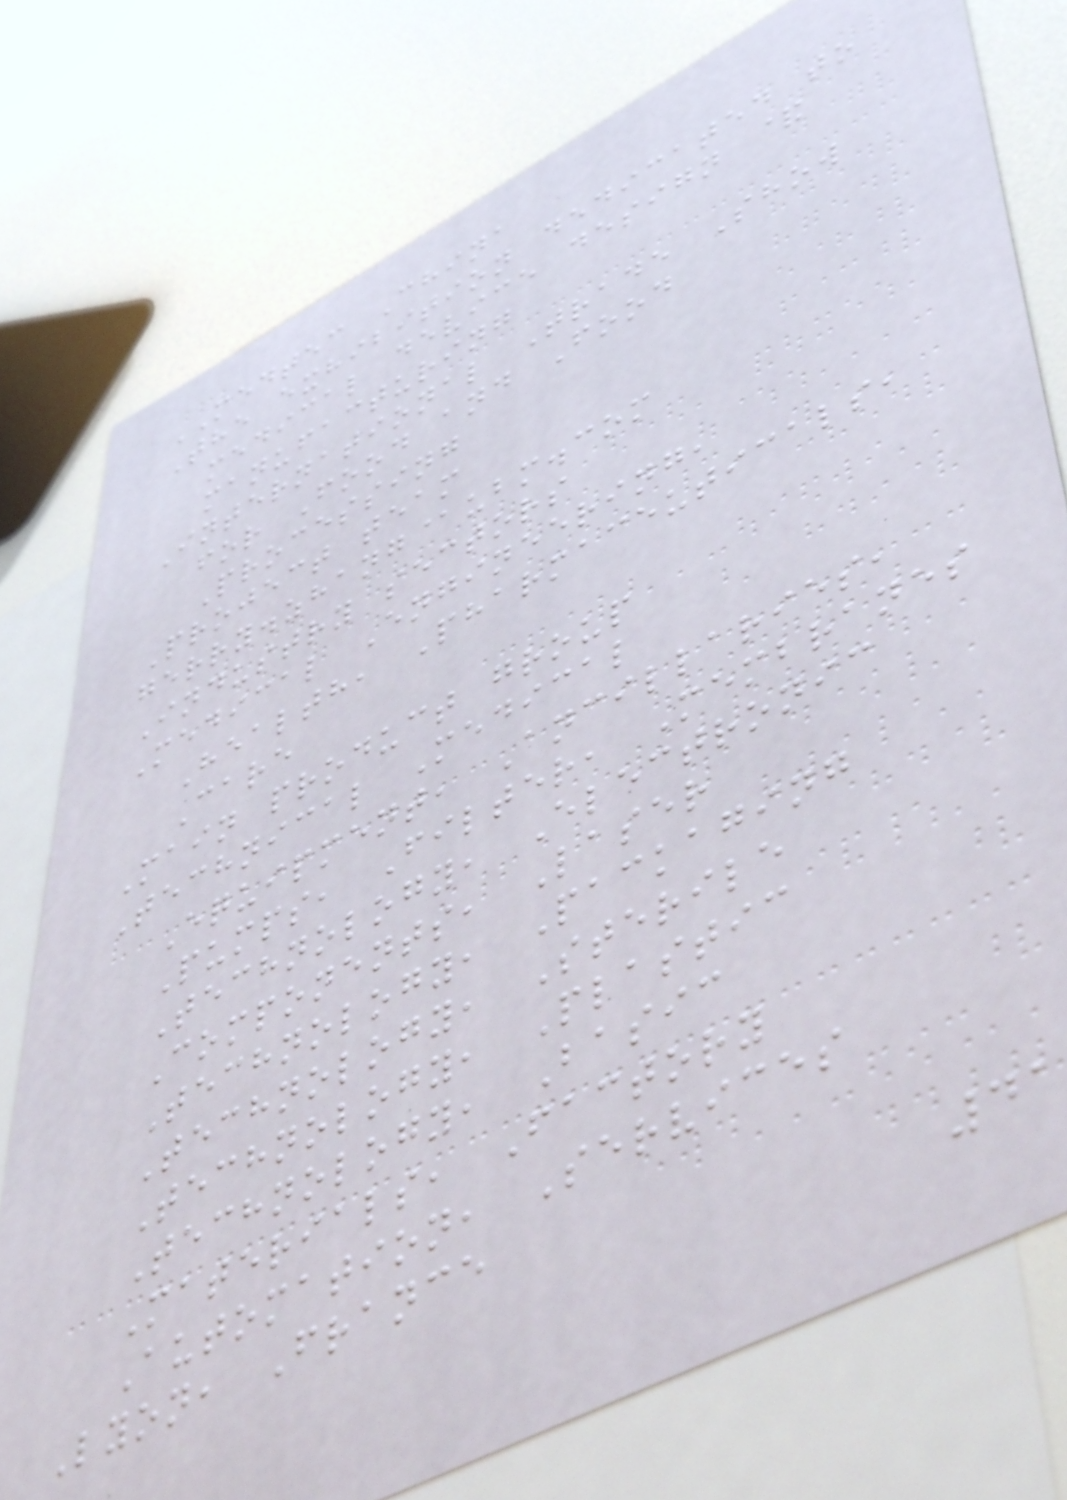MEDTEC China
The exhibition dedicated to
medical device design &
manufacturing
International Trade Show
for Food and Food
Processing
Project team
gerry.zhang@ubm.com
Industry sectors
Medical Engineering,
Health, Pharmaceuticals,
Care
Main product group
Technical Medical
Equipment, Ancillaries,
Pumps, Filter, Membranes
Technology, Electronic
Components, Laser
Technology, Packaging
Technology, Sterile
Technology, Plastic
Technology, Basic
Materials, Factory
Automation, Services
Lyon, France
41
